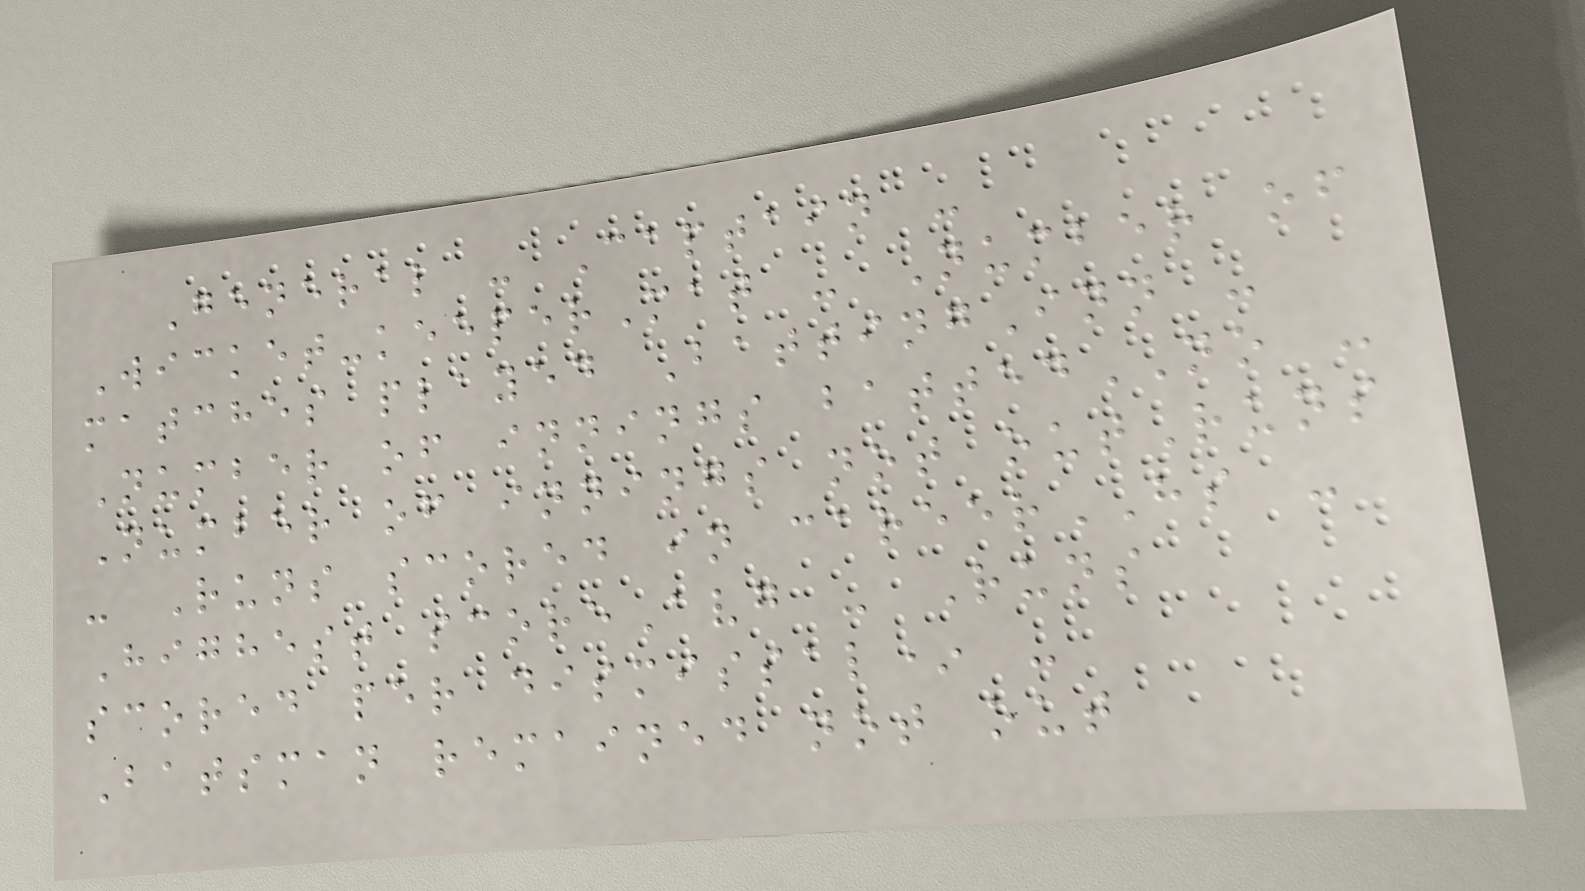General - Captain -
Wicket-keeperMat - Number of
matches played BattingInn -
Number of innings battedNO -
Number of innings not outRuns
- Runs scored in careerHS -
Highest scoreAvg - Runs
scored per dismissal* -
Batsman remained not out
